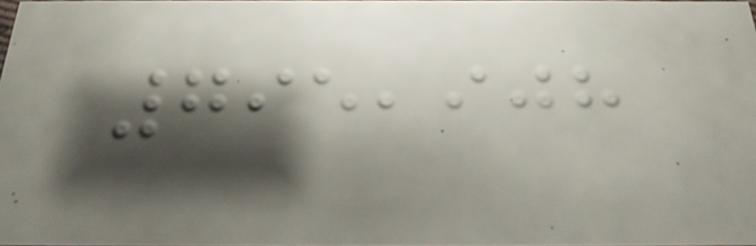795,908
